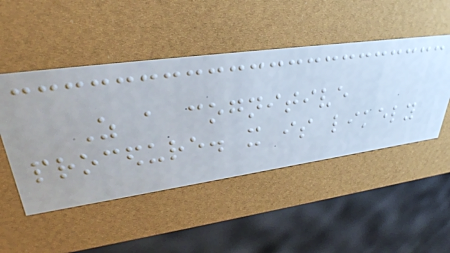As a cognitive
procedure. it is likely
